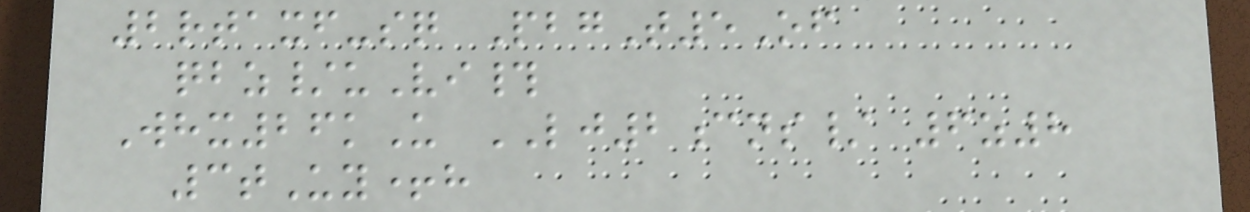2rtaxf-sq PbgT5Of
qbz/uVi#
Whx26kU LJ2cns/ 6z8
3tUy+h
